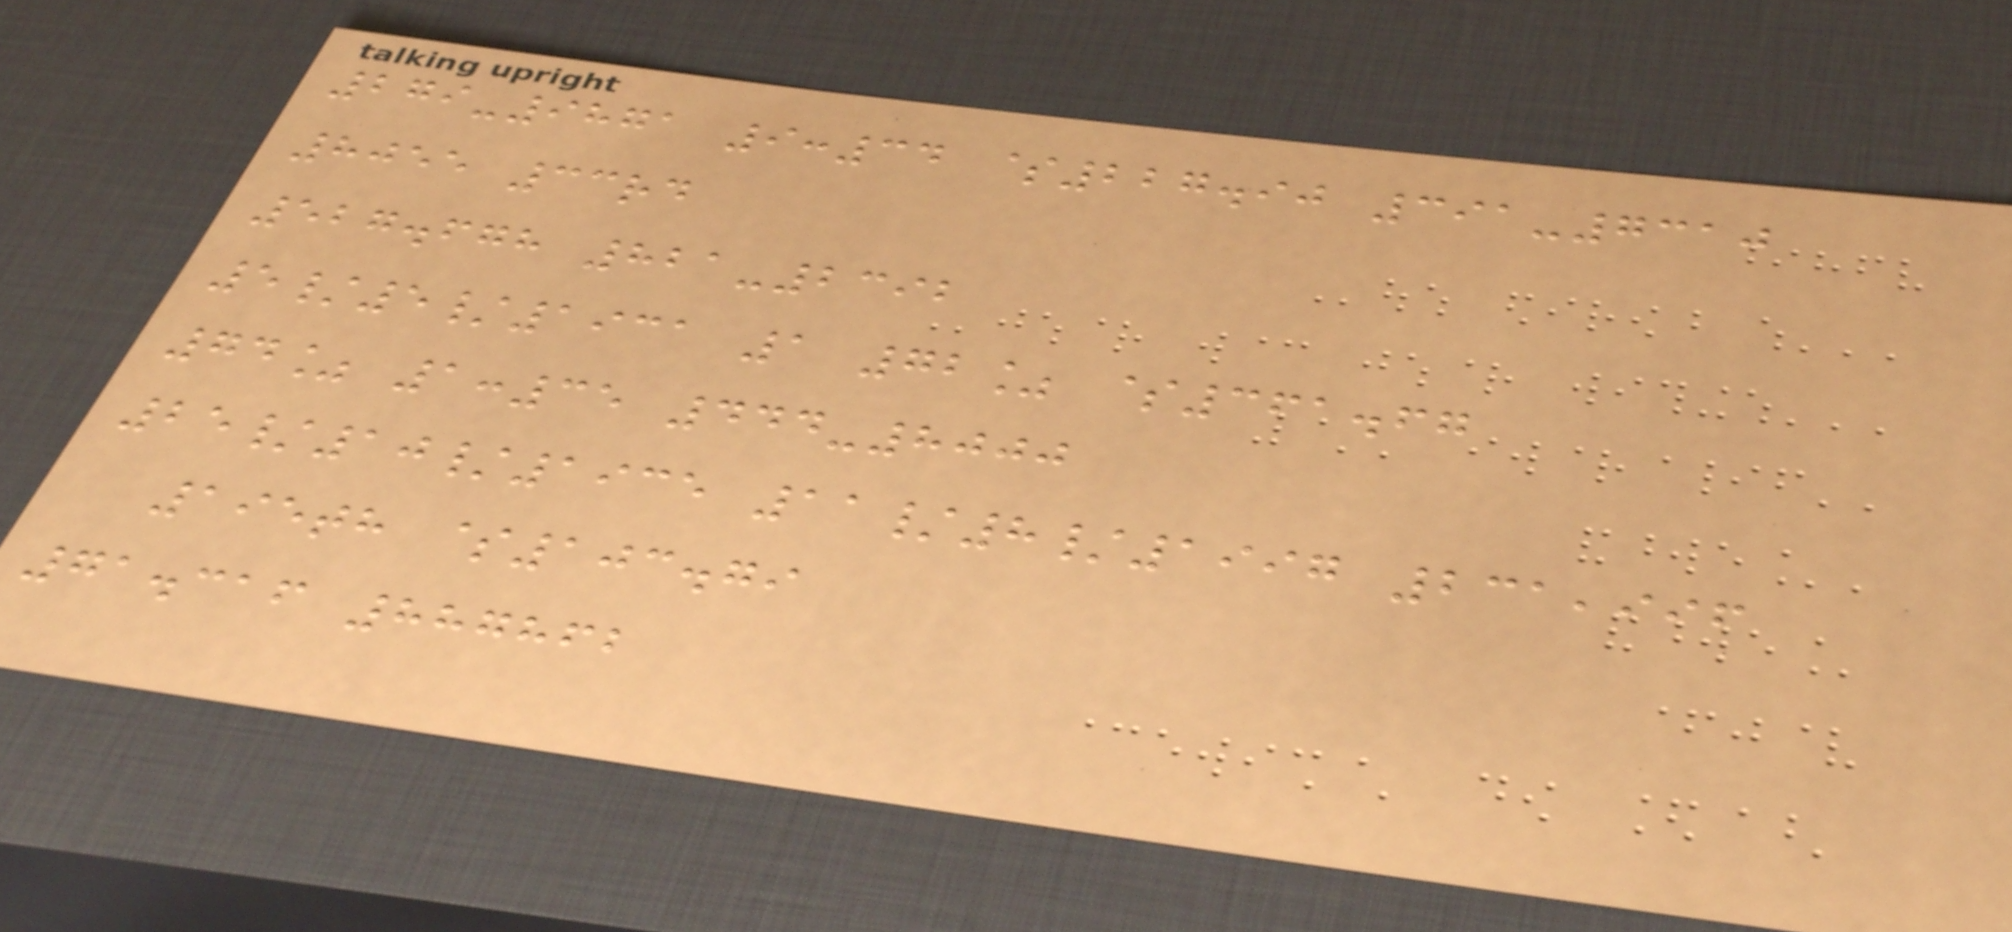279-9871 9:34 $227.90 391-7310
8055 33rd
527.678 821-2392
5/5/1931 1 72% $361.67
74% 1:35 444-8000
25/10/1935 11/8/1997 231,996
195th $103.79
71.316 887862
